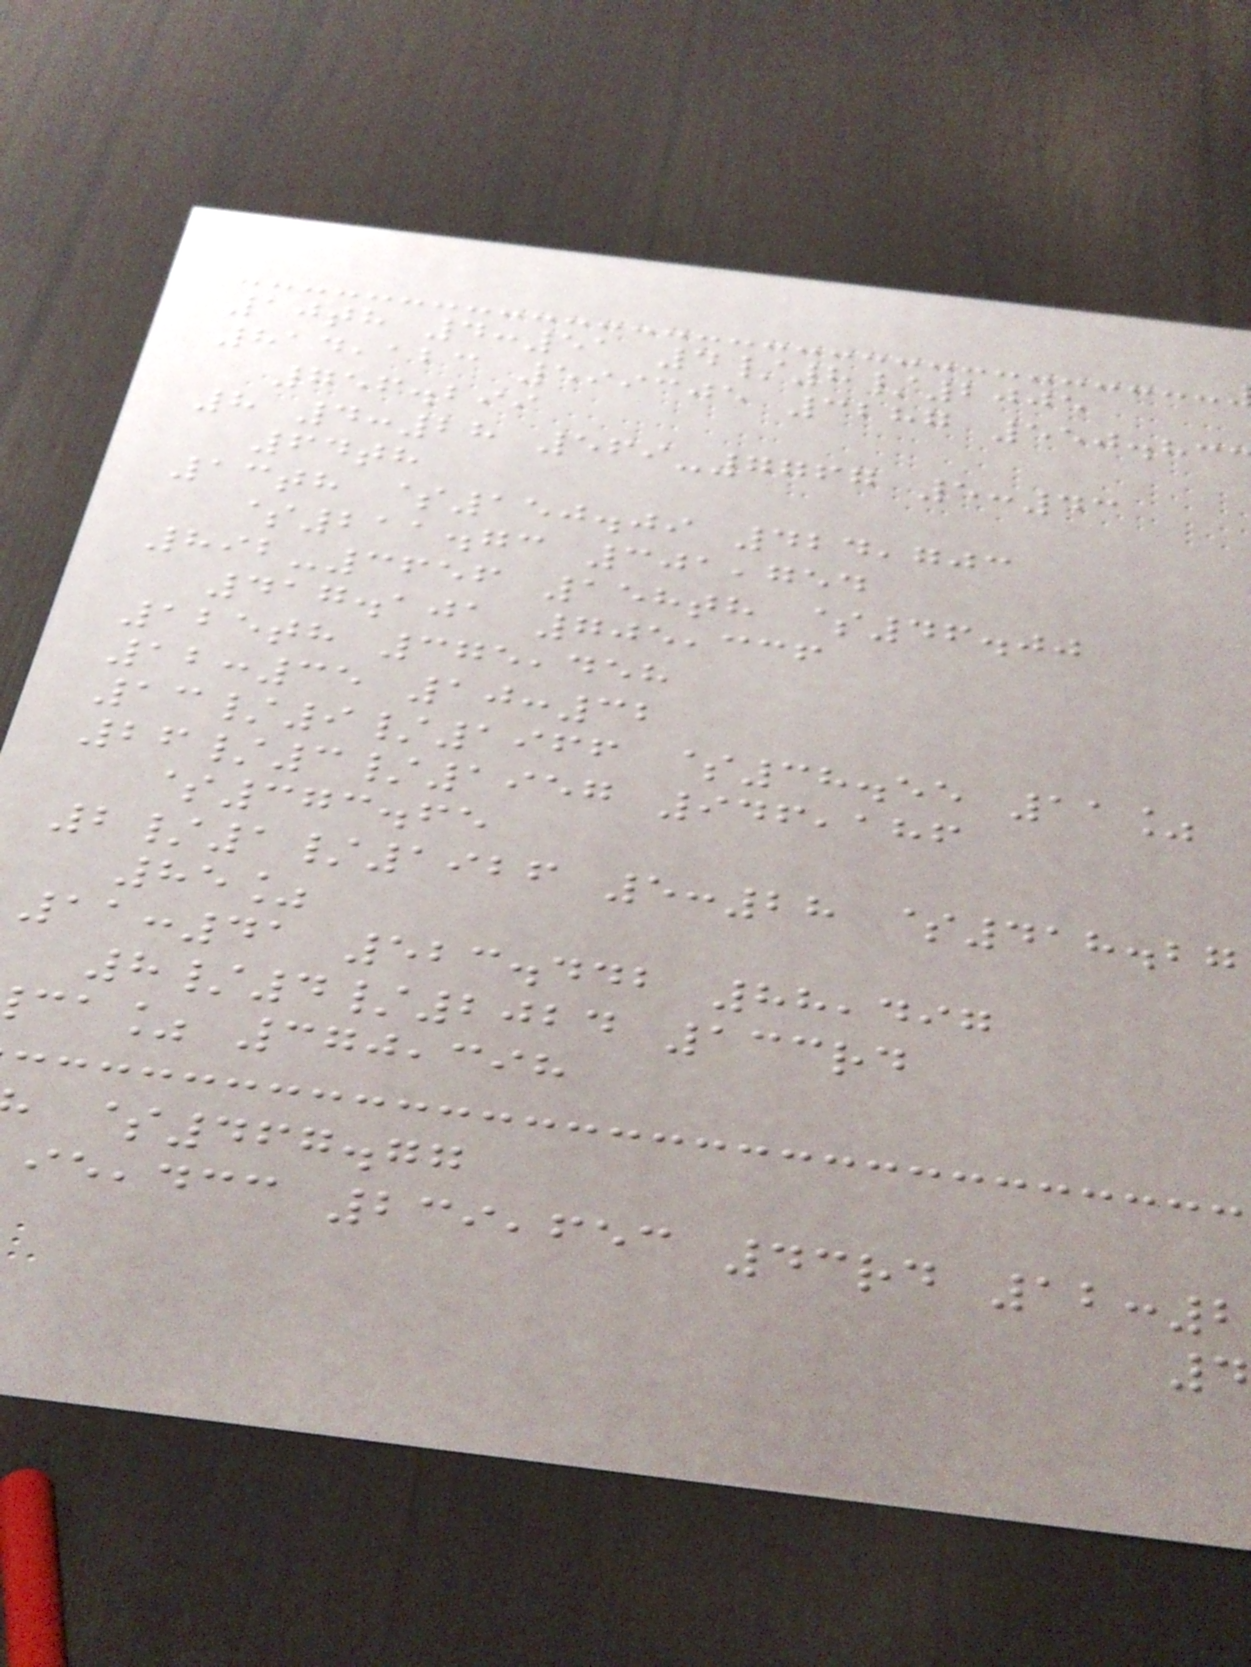10th 4:51 4/8/2005
814,123 599305 3287 550.83
756.299
8 4:28 569-7767 5:43
64th
13th $150.09 424,703
$211.73 301,754
892-3656 158th $46.00
417.101 705,336
125th 375,458
12:35 10:32
13/9/1966 $38.55 11%
26/3/1957 946,186
$373.65
2/1/1926 5:28 $418.27
85%
11:41 523.442 88,497
8/4/2024 133rd
ca% 370,398
$467.77
,dcc 239,653 43rd 12:2
